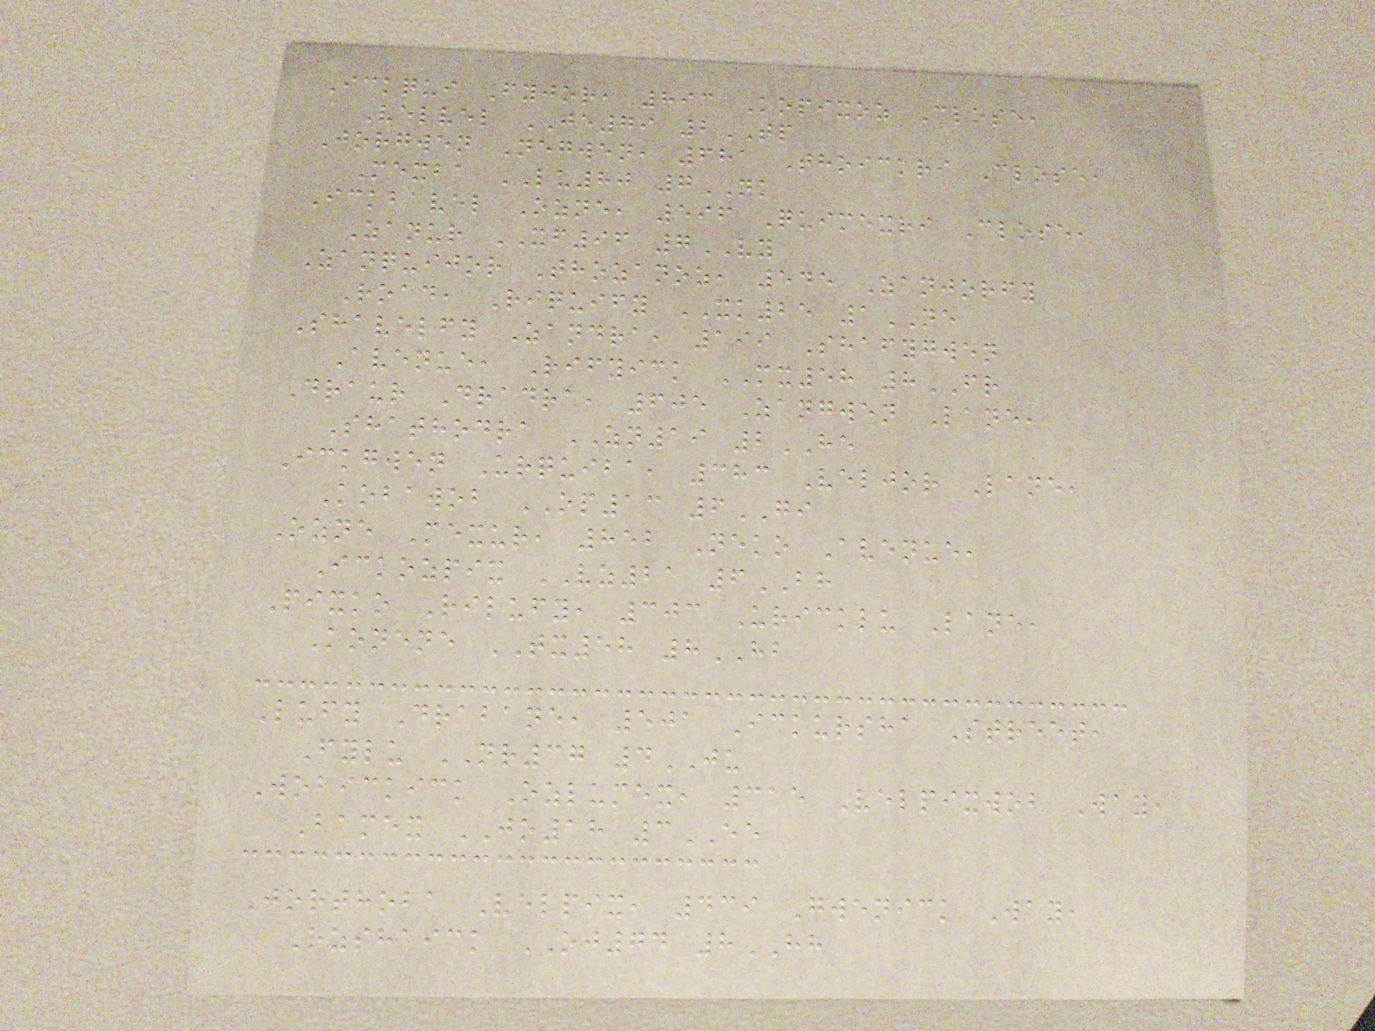Ickqui Fyjor, 893 Kopixoz Close,
Velvel JE79 2TP
Jorgwen Negwen, 681 Thoickri Close,
Mexba LU80 7NK
Ickbavel Ozne, 596 Quimexri Close,
Zanur XF96 7VY
Zanquijor Thozanoz, 545 Zanjorfy
Road, Riquify XK25 1NE
Shavelfy Zandra, 199 Shafygwen
Avenue, Rifyick MX58 8FR
Draur Dradra, 605 Zangwen Lane,
Shathodra ZN19 2HE
Ickgwen Urquiba, 383 Veljor Lane,
Kobawob OP13 6GI
Ozne Mexur, 852 Neko Avenue,
Ickozpix VZ21 6BH
Pixko Rilufy, 303 Uricklu Lane,
Konene TX58 8HB
Lufy Drabane, 501 Ickursha Street,
Fylu NR37 4JU
Wobickick Ozlumex, 315 Velpixwob Way,
Bamex JO18 3EE
Jorthoba Velpix, 439 Gwenick Way,
Ozshaick OJ74 8HH
